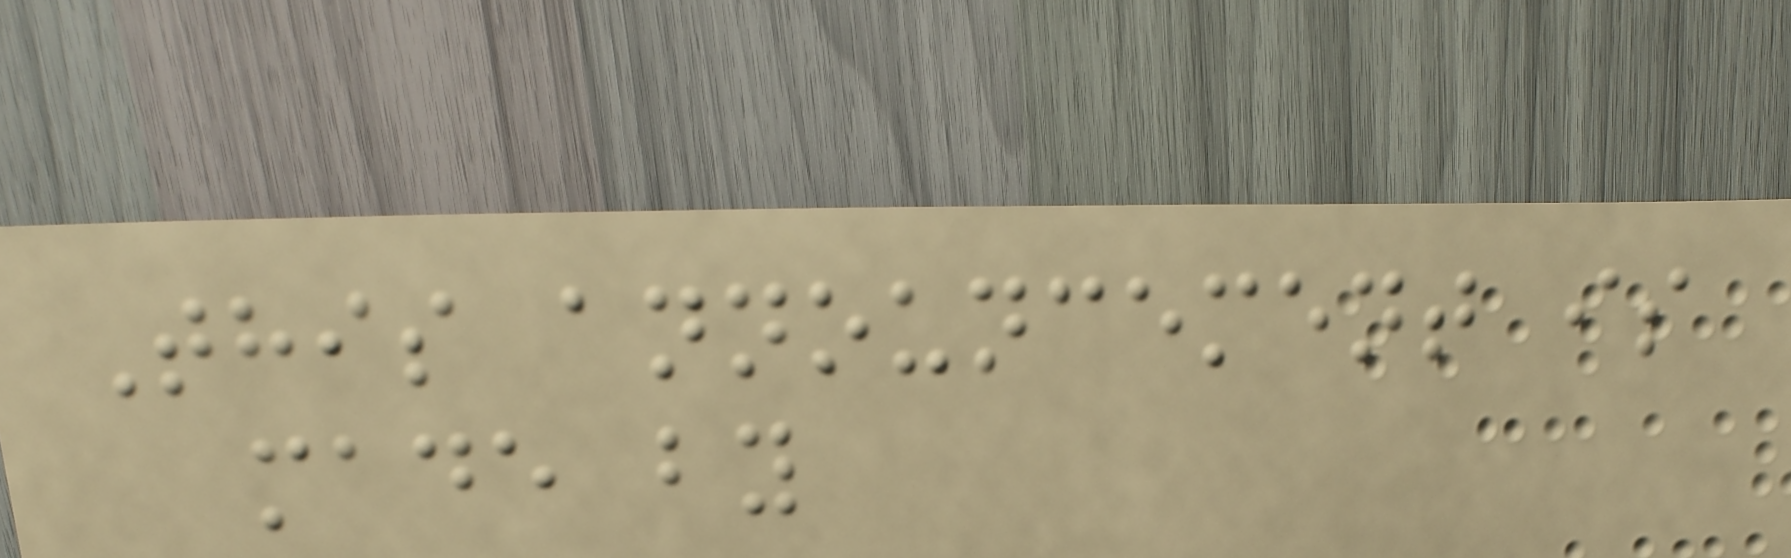This announcement is
made by
